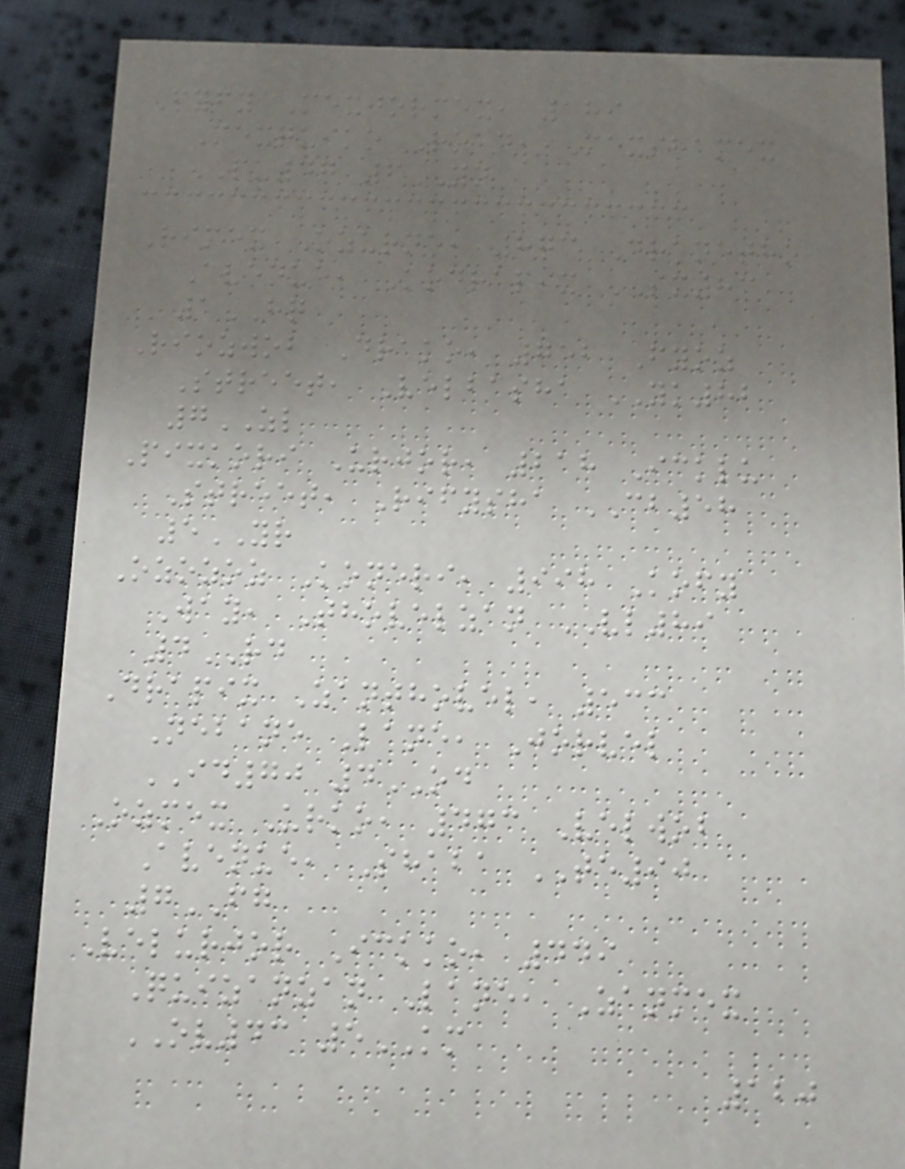Fyfy Mexjormex, 189
Mexquiko Road, Mexshamex
PU47 6YN
Rimex Ozurne, 873 Dranetho
Avenue, Kodrapix SX83
1HQ
Riozwob Drako, 752 Fyoz
Street, Velbasha YK82
7ZL
Pixkori Urjor, 218 Icklu
Street, Rifysha CB58
5YR
Ozozoz Koneri, 998 Kofy
Way, Thovelzan VL89
4RD
Drapix Zanthovel, 533
Nebane Lane, Jorvel
ID70 4OD
Ozmex Urko, 473 Velwob
Avenue, Shaba TE90
7FG
Velurjor Ickko, 449
Quizanzan Lane, Zanmex
OV43 5KM
120
